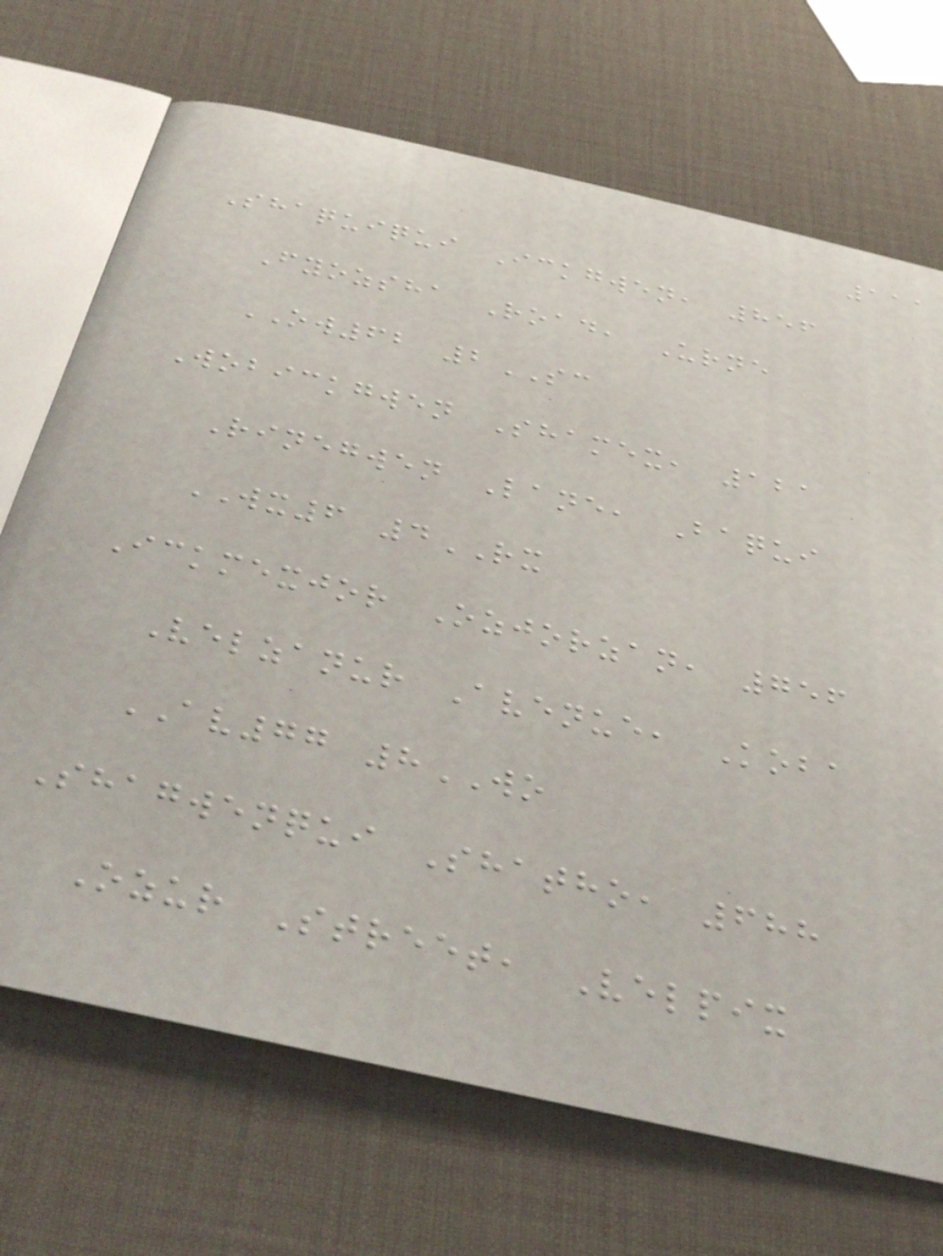111
Shaquiqui Ickgwen, 856
Fyozsha Road, Urne
OW62 2SC
Wobickgwen Shamex, 121
Rinegwen Lane, Baqui
WX6 4RX
Ickmexjor Ozjorzan, 756
Velzanur Avenue, Koba
AV77 8WO
Shagwenqui Shatho, 688
Ozur Street, Velpix
